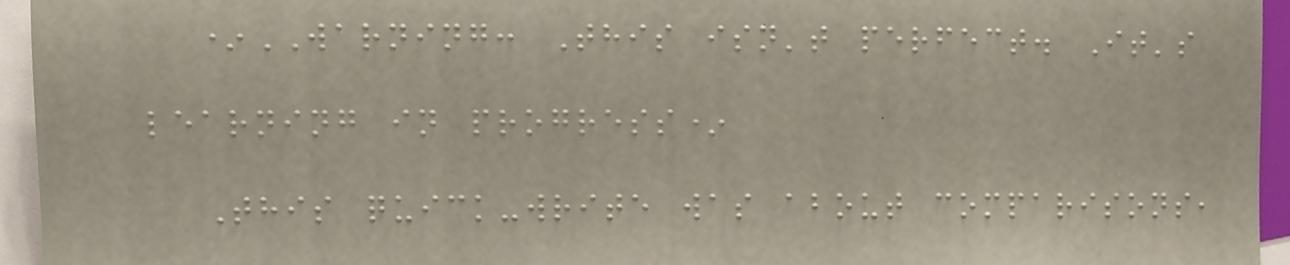*WARNING: This isn't perfect. It's
learning in progress*
This quick-write was about comparisons,
